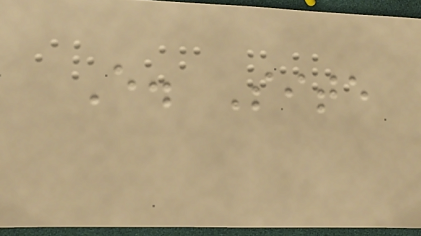E. Site
